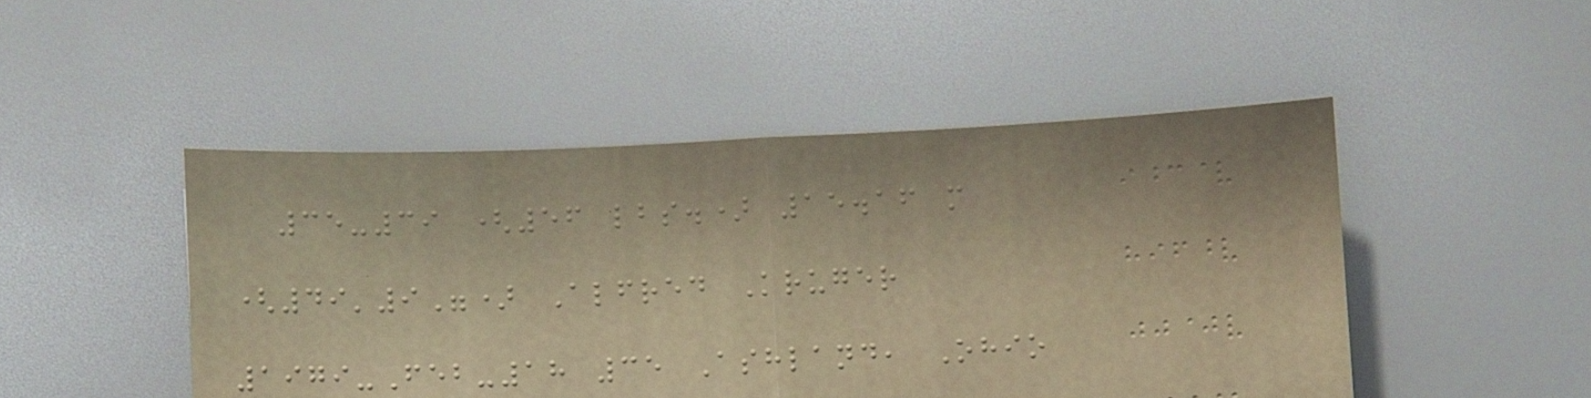35-39 (56 lbs.) 15.16 m
(49'9") Alfred Kruger
1979-Feb-18 35 Ashland, Ohio
